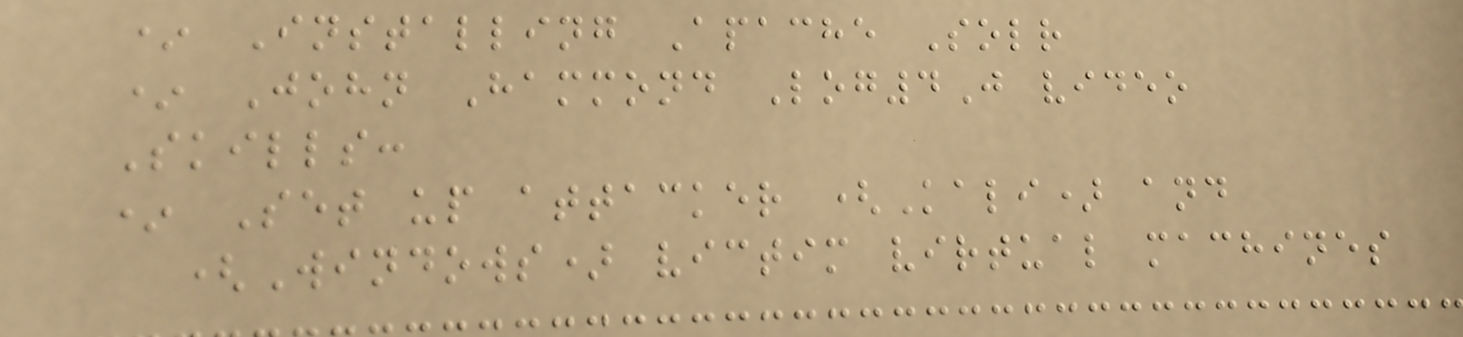* Installing Apache Solr
* John Hammond Log4J video
Skills:
* Set up attacker (Kali) and
(Windows) victim virtual machines
